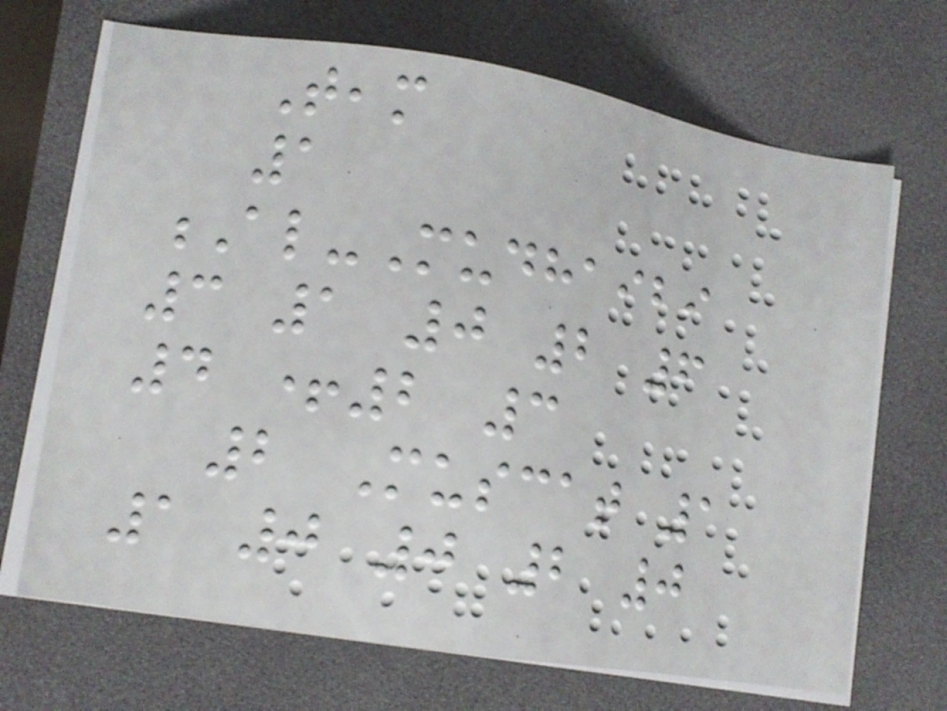Team
1
Al-Mudhaibi
3 1 0 2 6
4 +2 3
2 Muscat 1
1 0 0 2 0
